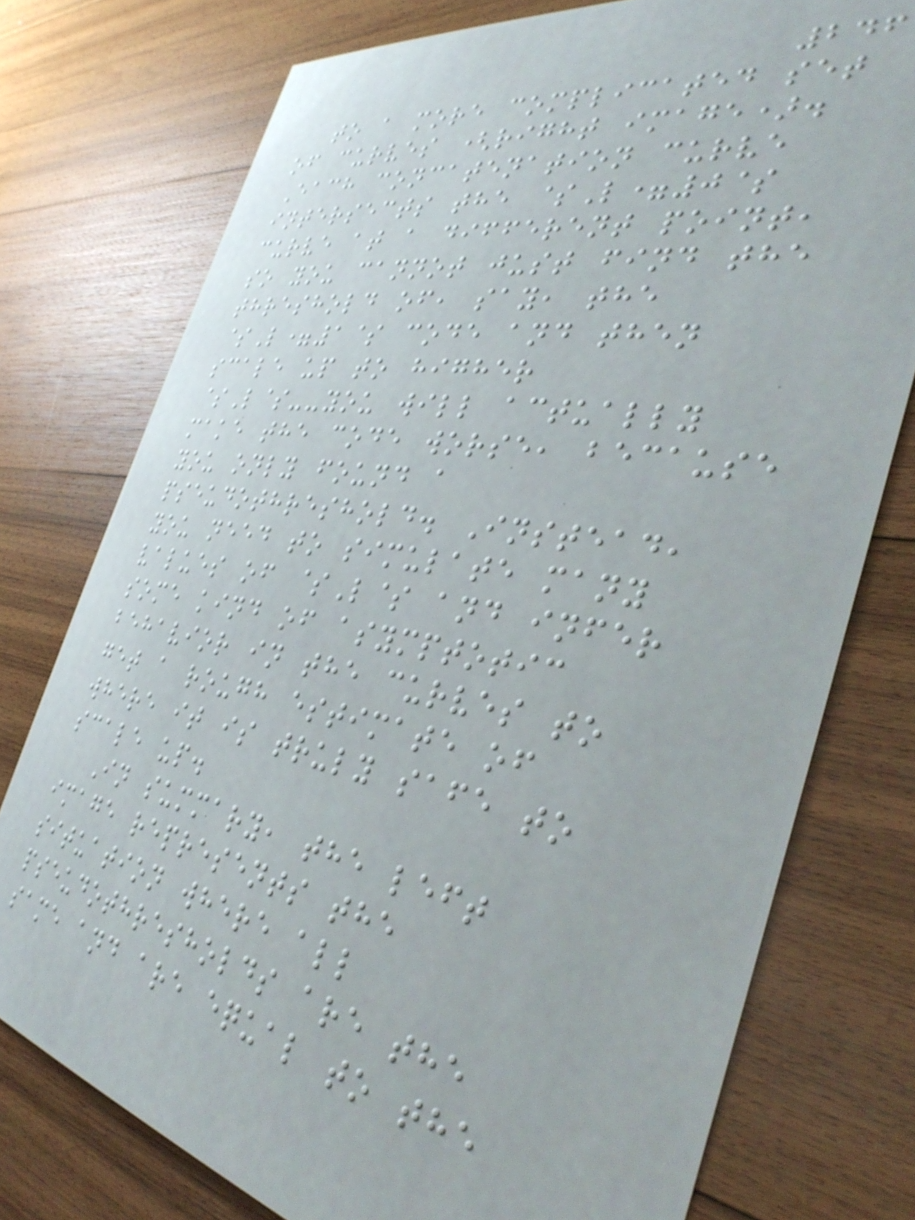246
to a more complicated set
of curves (right image).
Each concatenation curve
intersects the $L=0$
curve at a different point,
so you cannot just find the
threshold of, say, the
$L=1$ code and then
scale up to higher
$L$--you will actually
make the code worse, because
you only found a
pseudothreshold. Instead,
you need to simulate many
values of $L$ and infer
some kind of asymptotic
behavior in the curves to
get a rough estimate of
where it is truly safe to
scale up.
In summary, the left
image represents the
situation where all
pseudothresholds are the
same and are equal to the
